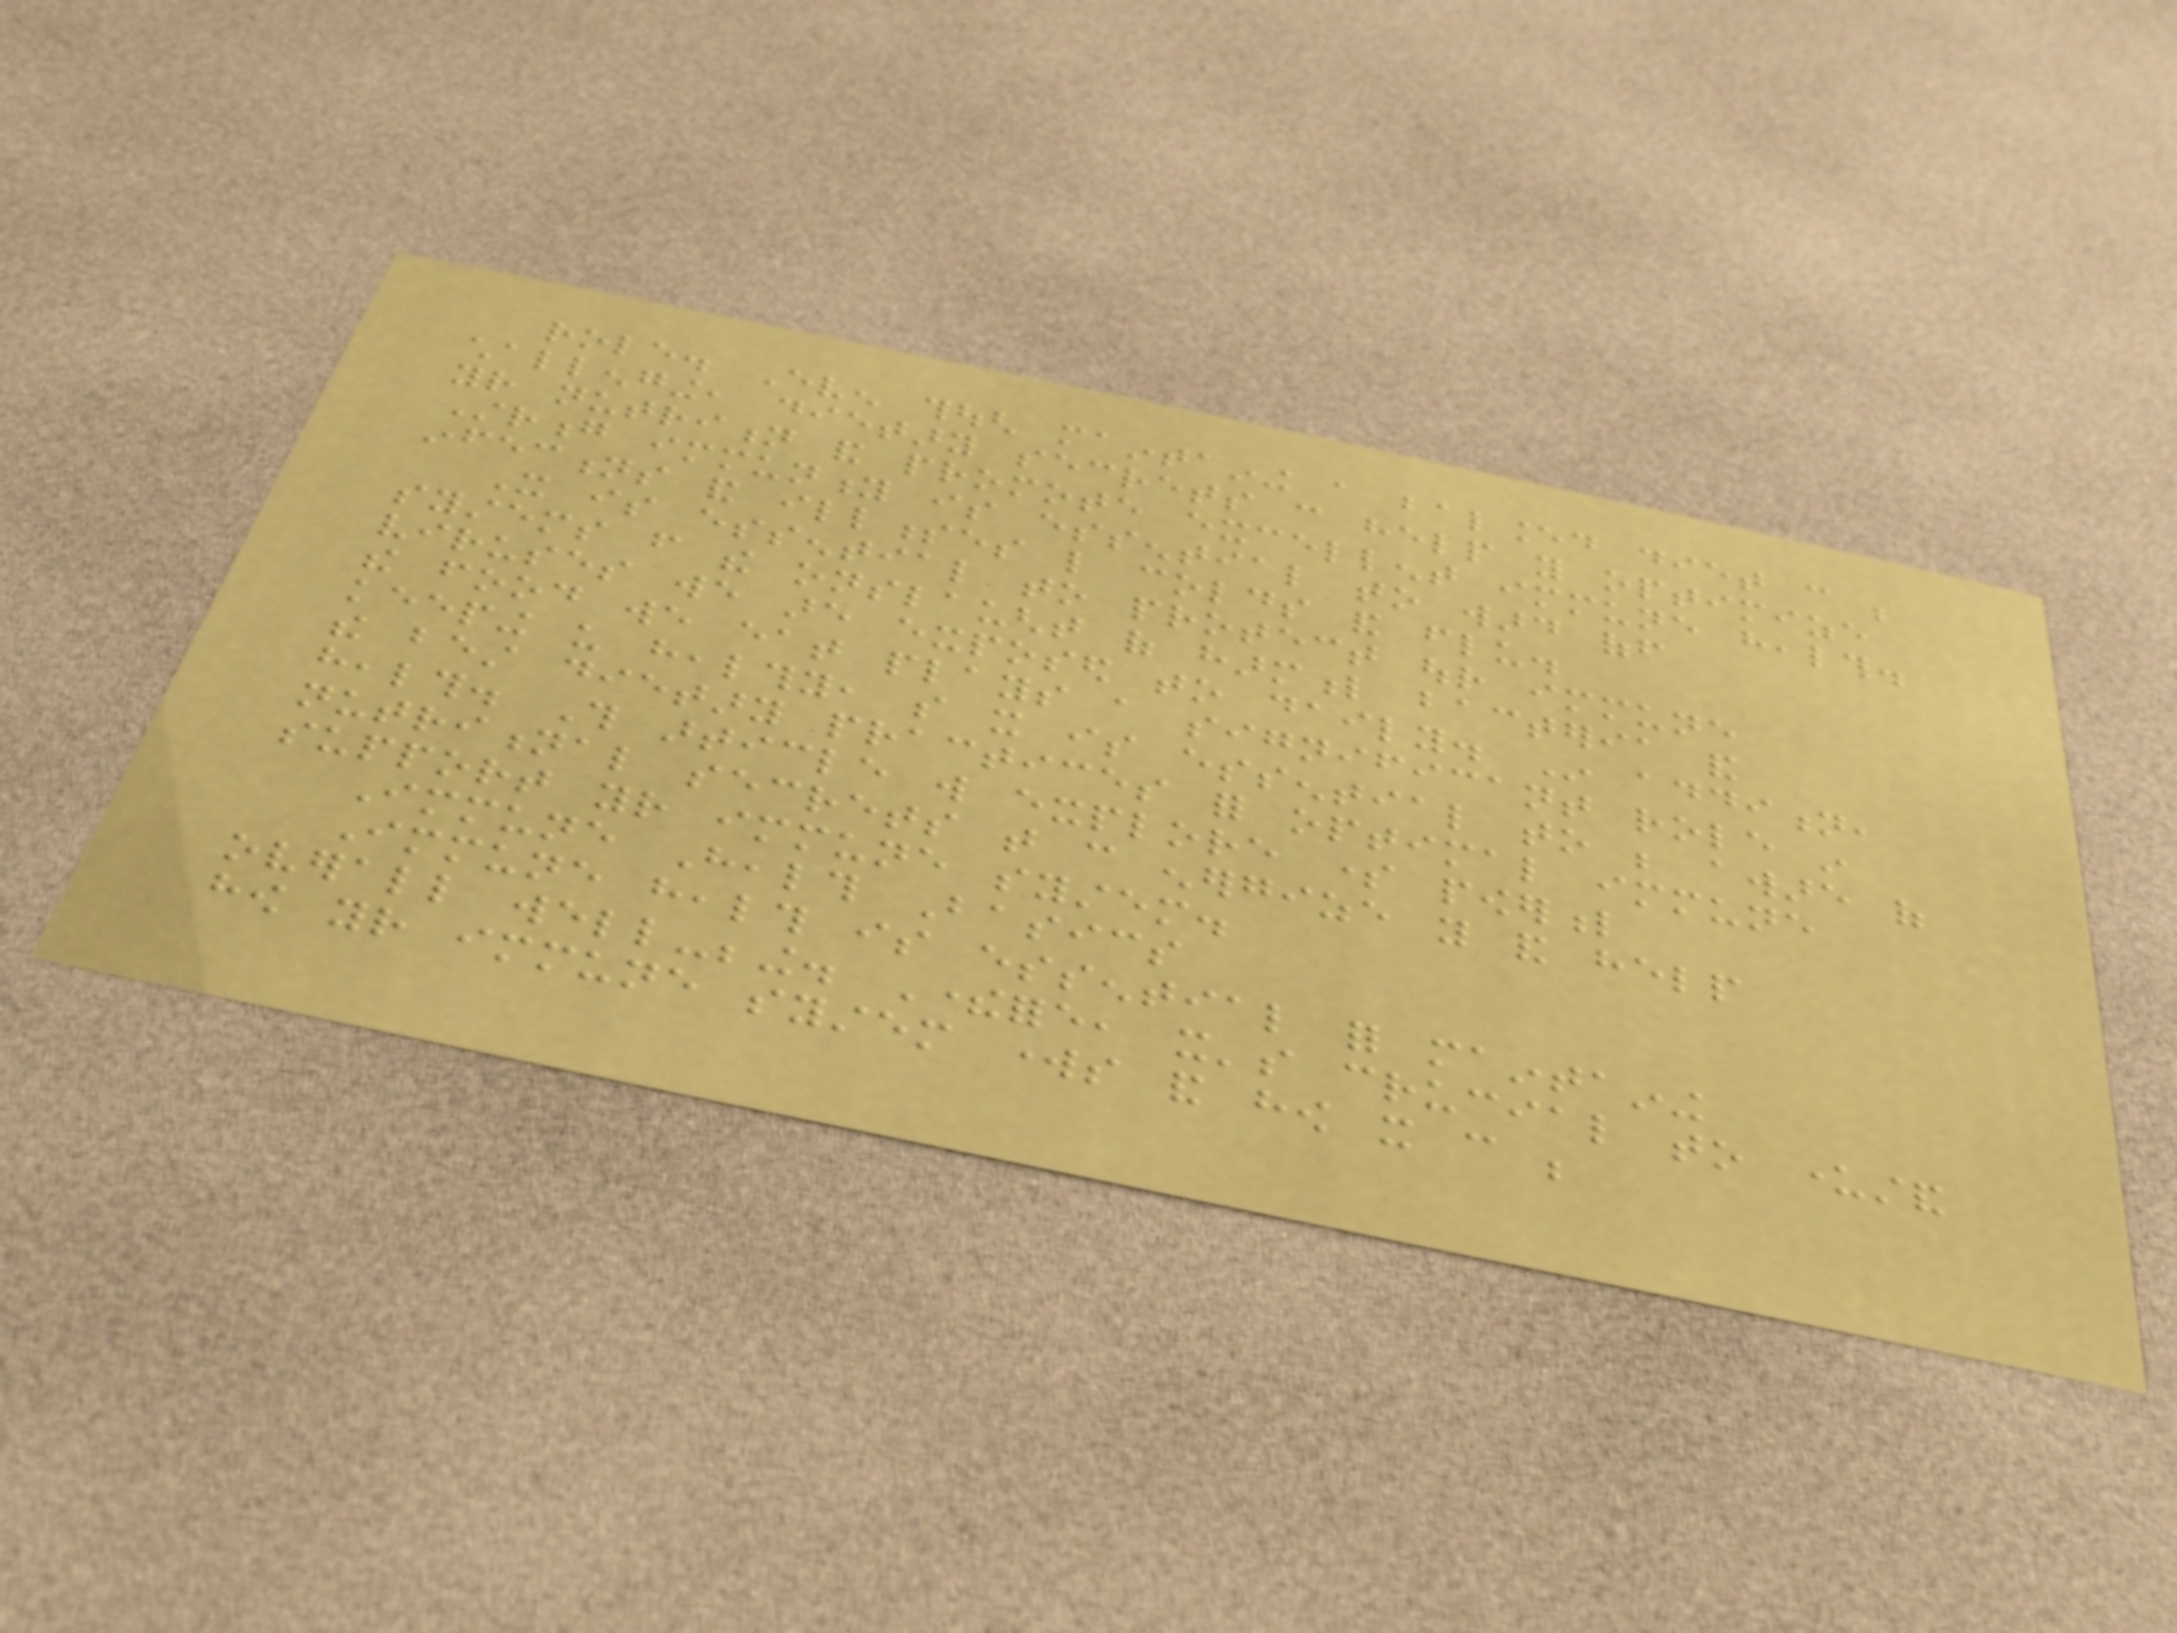role. Even though maintaining a balanced diet can be
challenging, dietary secrets can help you optimize
your nutrition and promote excellent immune health.
Strong immunity is essential to ward off
infections and illnesses like colds and flu.
It is essential to protect our immune
systems from the onslaught of harmful bacteria and
viruses we are exposed to daily. In addition,
the food we eat plays a significant role in
keeping us healthy, so it is essential to be aware of
the best dietary practices for optimal immune
health. This article will explore some powerful
nutritional secrets that can energize you and help
support your immune system.
Immune Health Basics
Immune health is essential for maintaining
overall well-being. Therefore, it's crucial to understand
how your immune system works and how it can be
